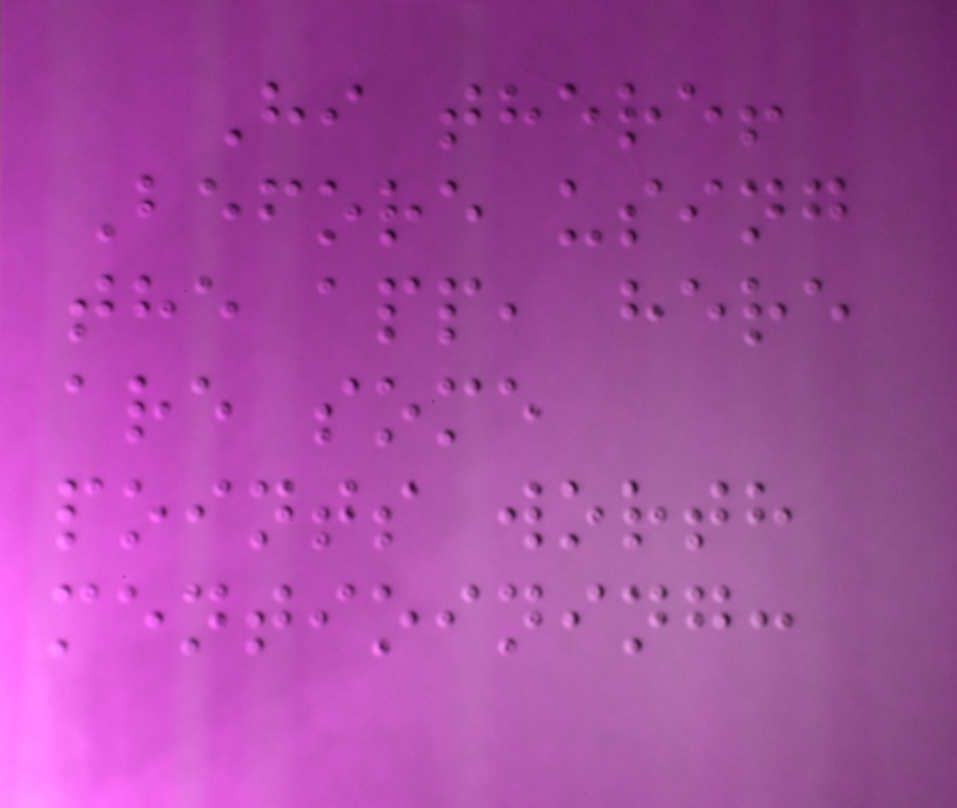Hi there!
Before using
the app, here
are some
points worth
mentioining:
